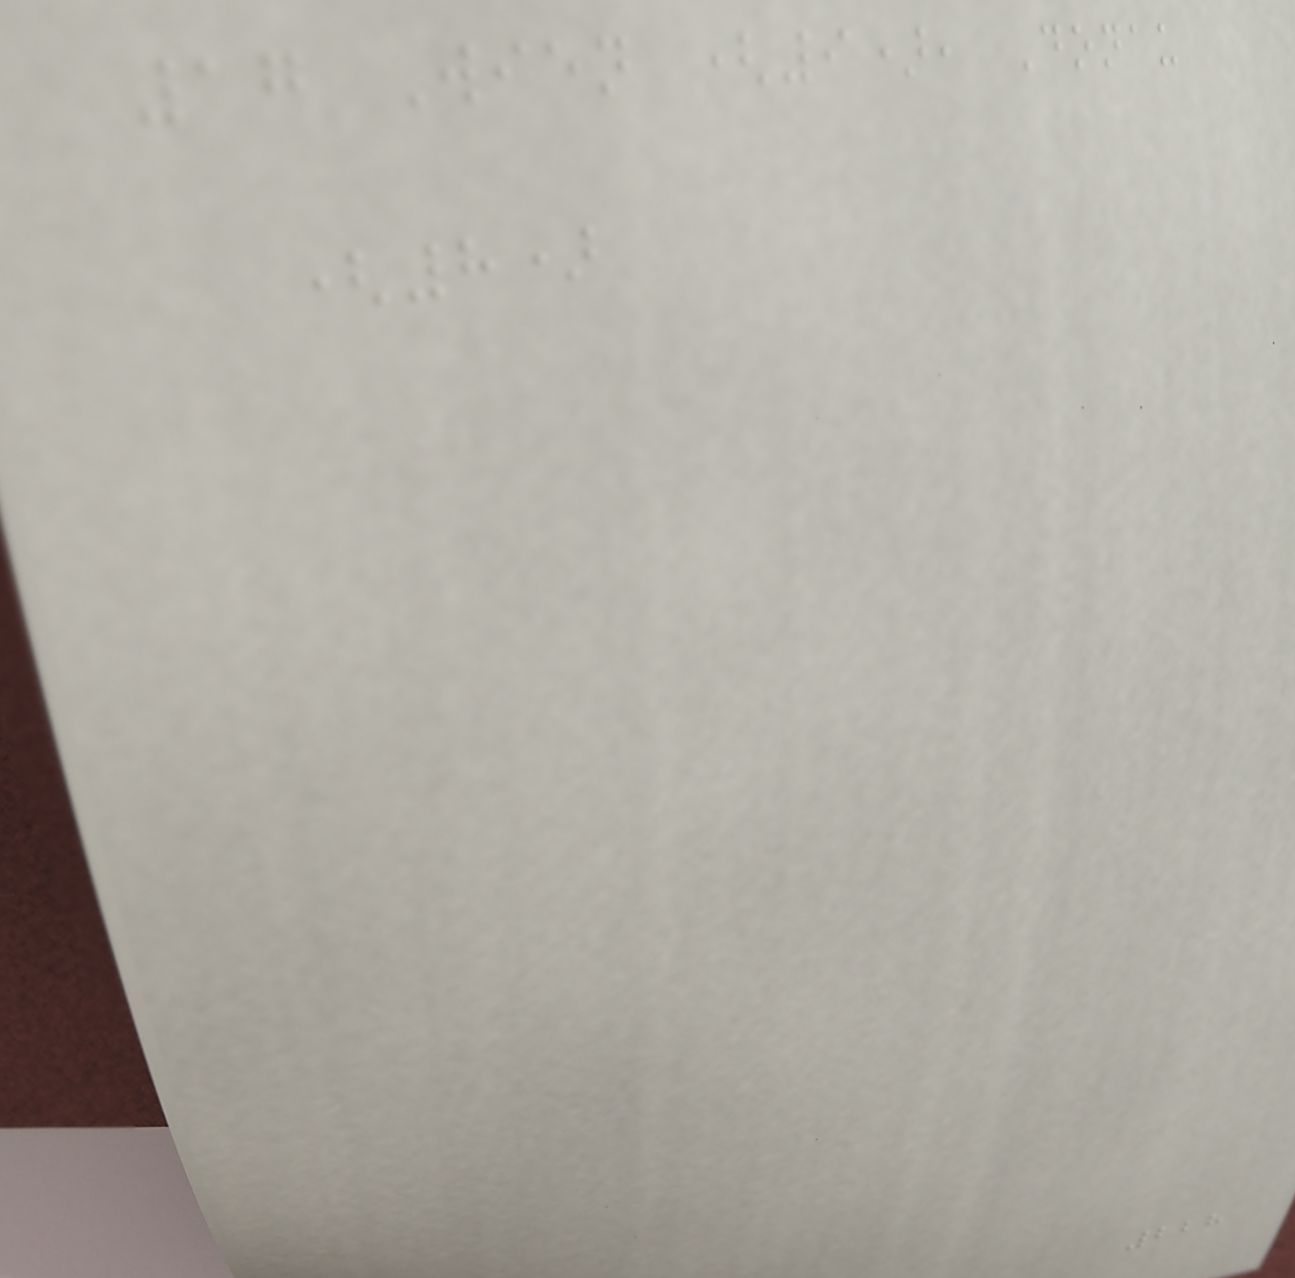17 Wien (9), Donau
(8)
228
